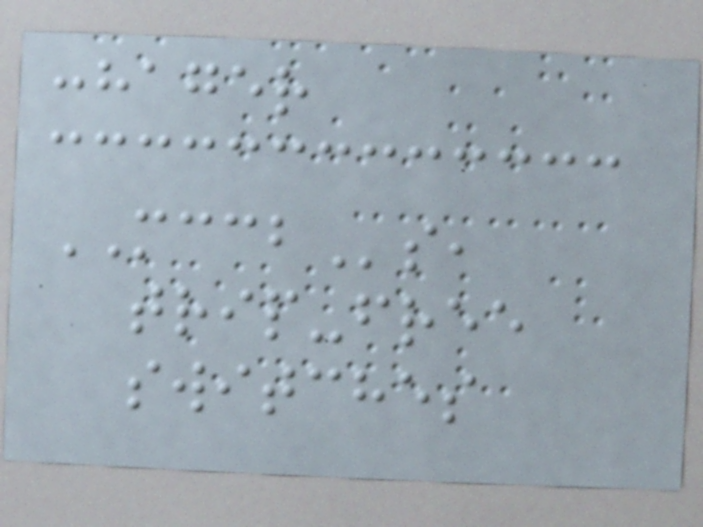:hager
MCCBs,
trip-free
switches
